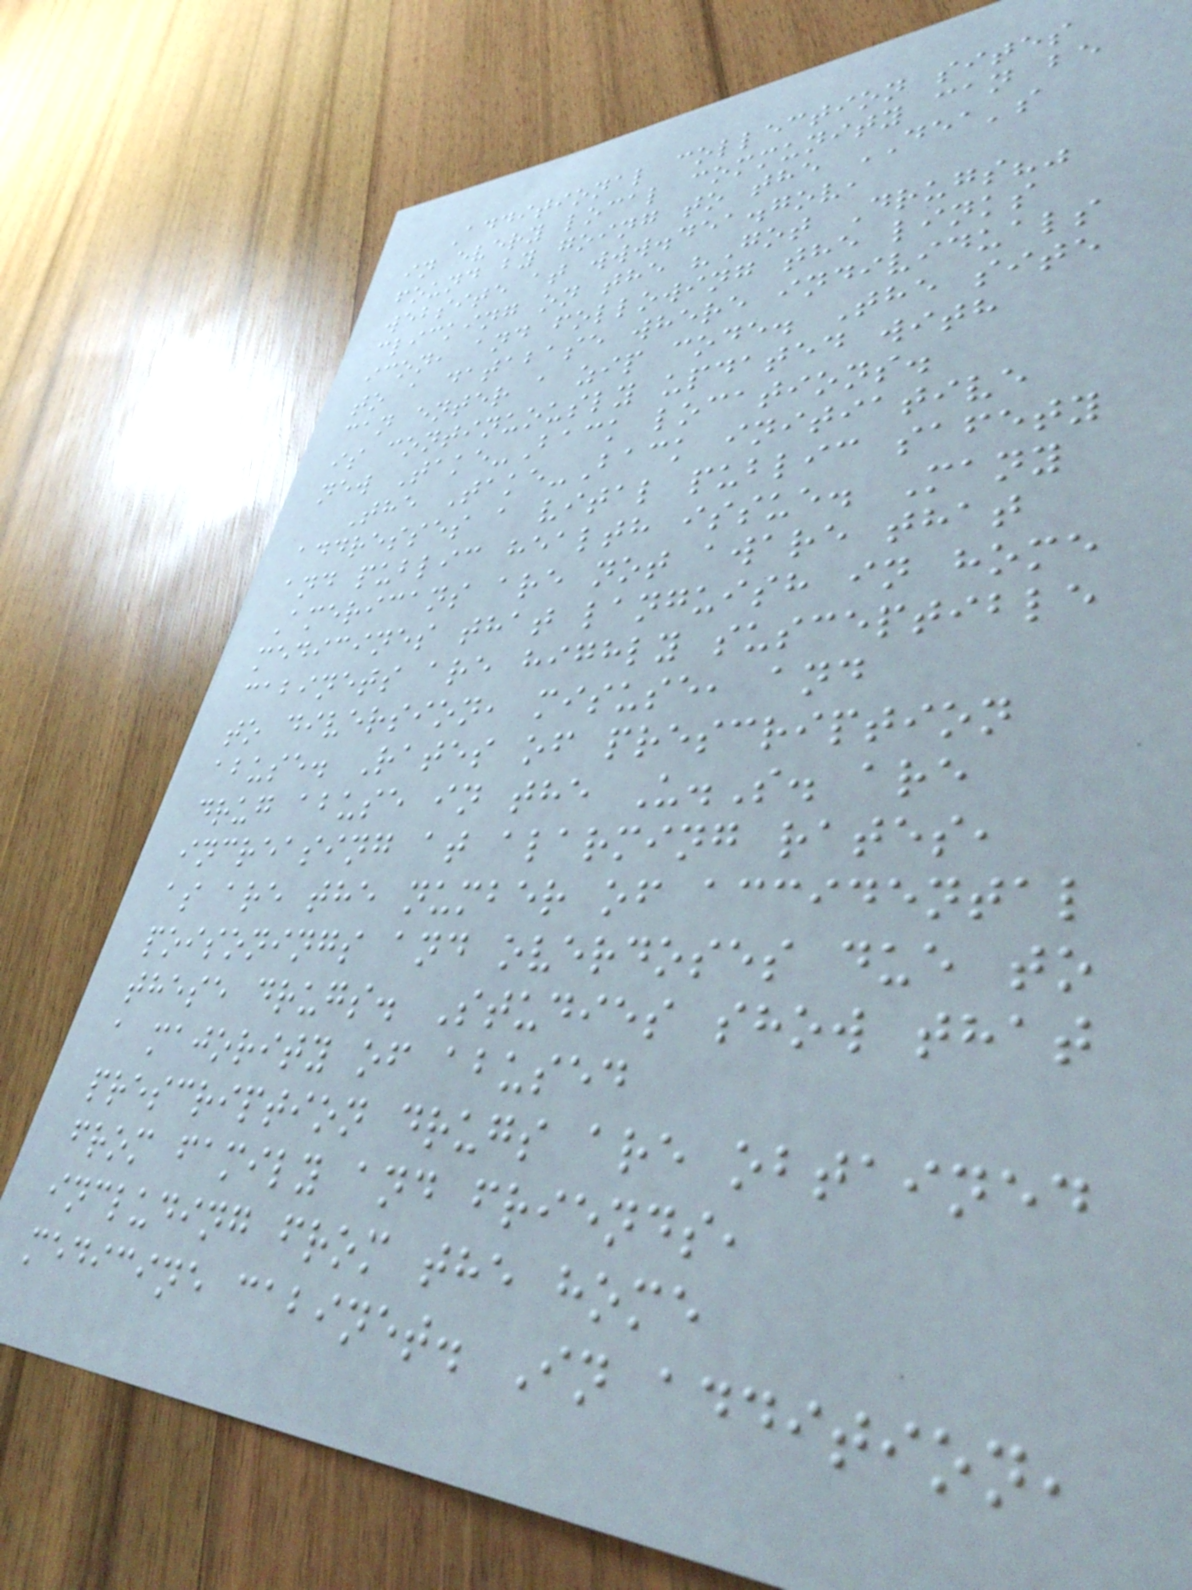Additional collection sites
in every local community can be
found by going to the DEA's
website at www.dea.gov,
clicking on the "Got Drugs?"
icon, and following the links
to a database where individuals
can enter a zip code. The site
is continuously updated with
new Take-Back locations.
The Take-Back initiative
addresses a vital public safety
and public health issue. Many
Americans are not aware that
medicines that languish in home
cabinets are highly susceptible
to diversion, misuse, and
abuse. Rates of prescription
drug abuse in the U.S. are
increasing at alarming rates,
as are the number of accidental
poisonings and overdoses due to
these drugs. Studies show that
a majority of abused
prescription drugs are obtained
from family and friends,
including from the home
medicine cabinet. In addition,
